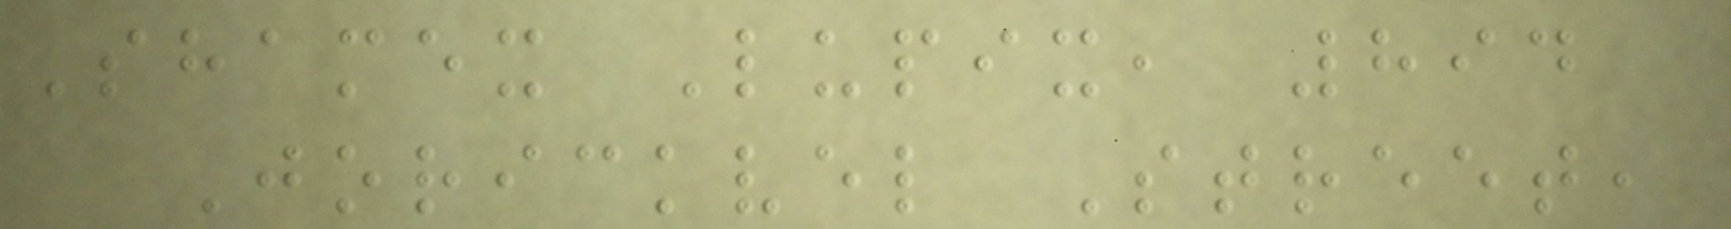Shamex Lupix, 894
Jorickvel Street,
